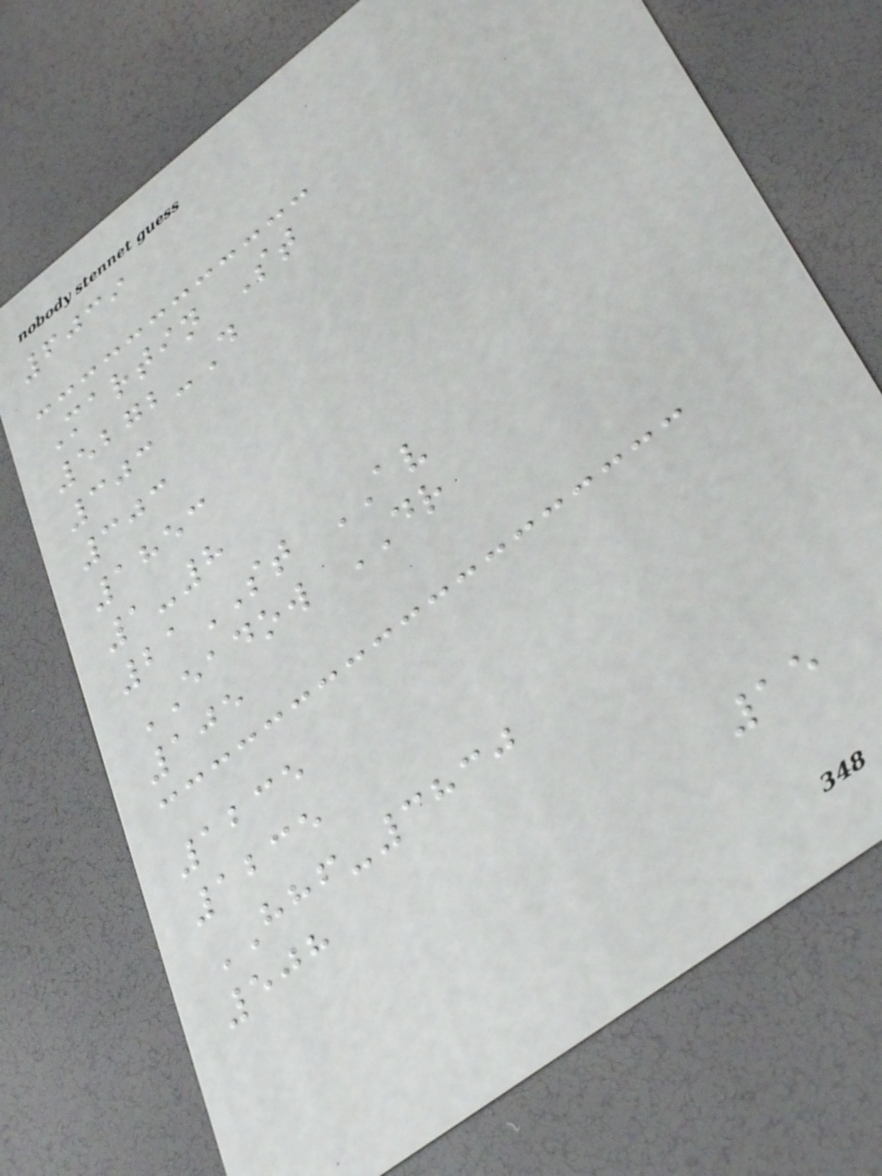6039
Martin St
5272-D
303
303
1853
1-8
21ST AV
EADOW DR
105
1235
1235
HHF-3830
508
15
